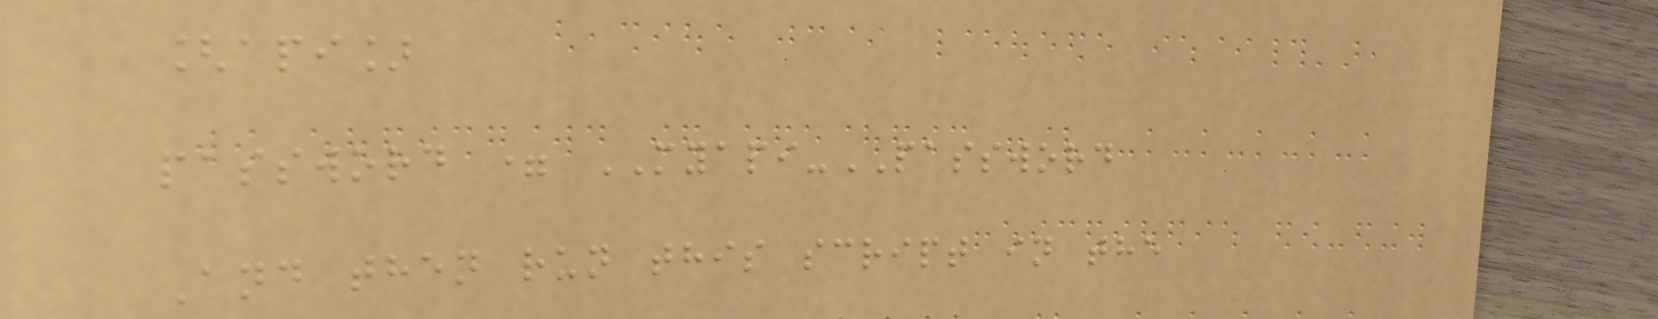[api]
password = MYAPI-PASSWORD
And then run this script in the
